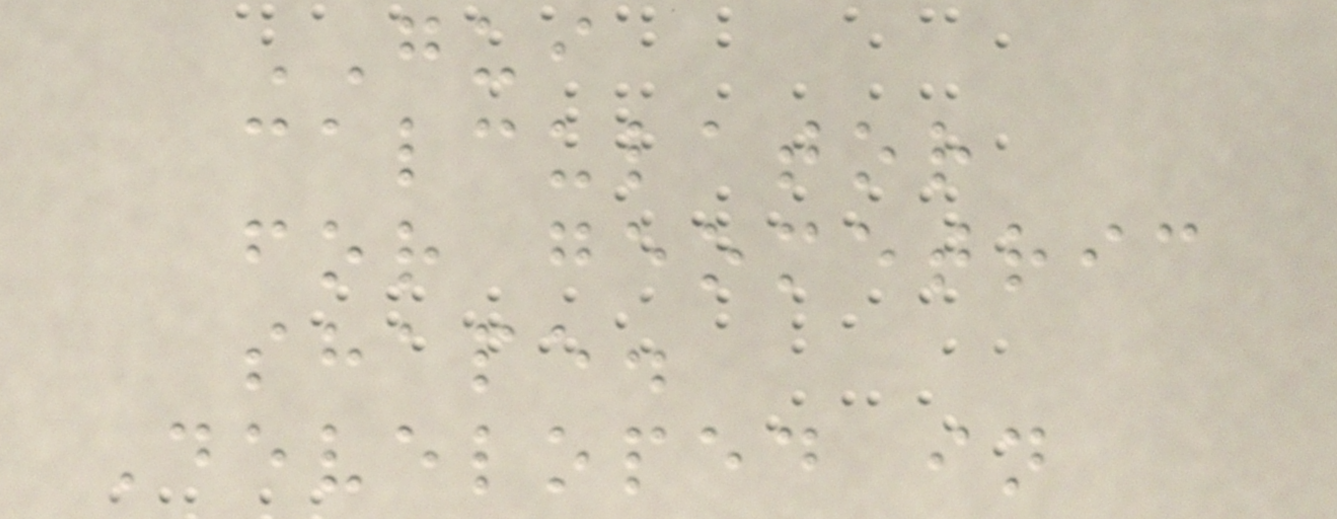GUI
calculator
for geometric
shape.
Developed in
